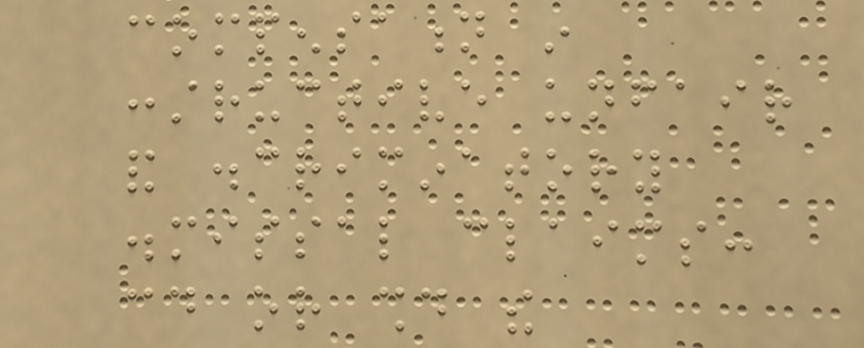compensation in
constructive unfair
and discriminatory
dismissal claims:
could or should the
